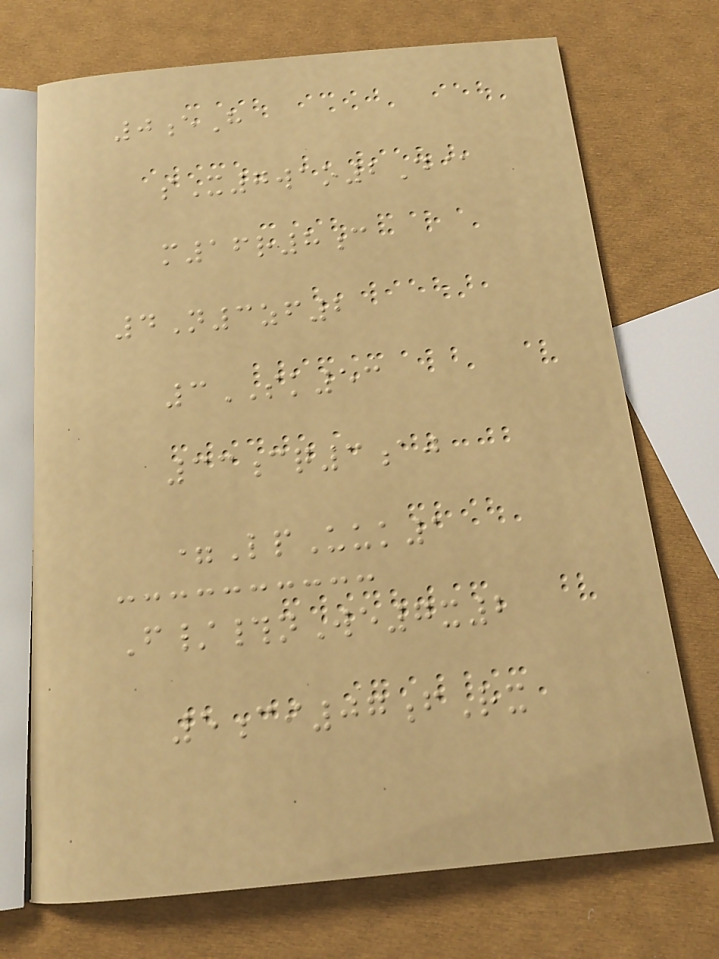0eH
sX7wao2D@
m16r8c
4N3zf2
3SK53
33cq3aj
=LpUuk1
F/#nWe7x2
5ci07fRx
